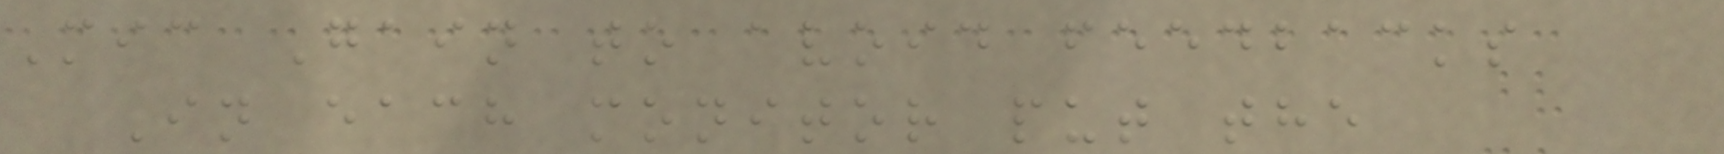Mic Gain to avoid feedbacks
In each monitor put the
